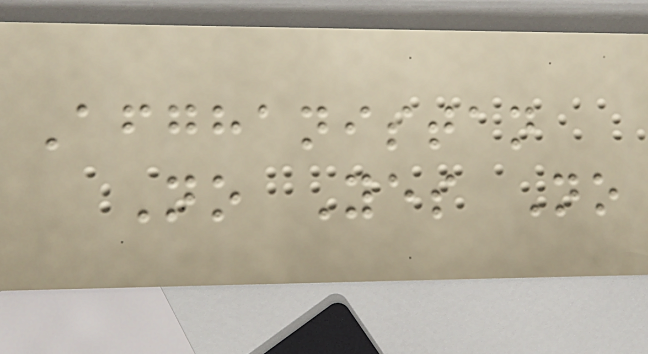Afghanistan
No Yes No
